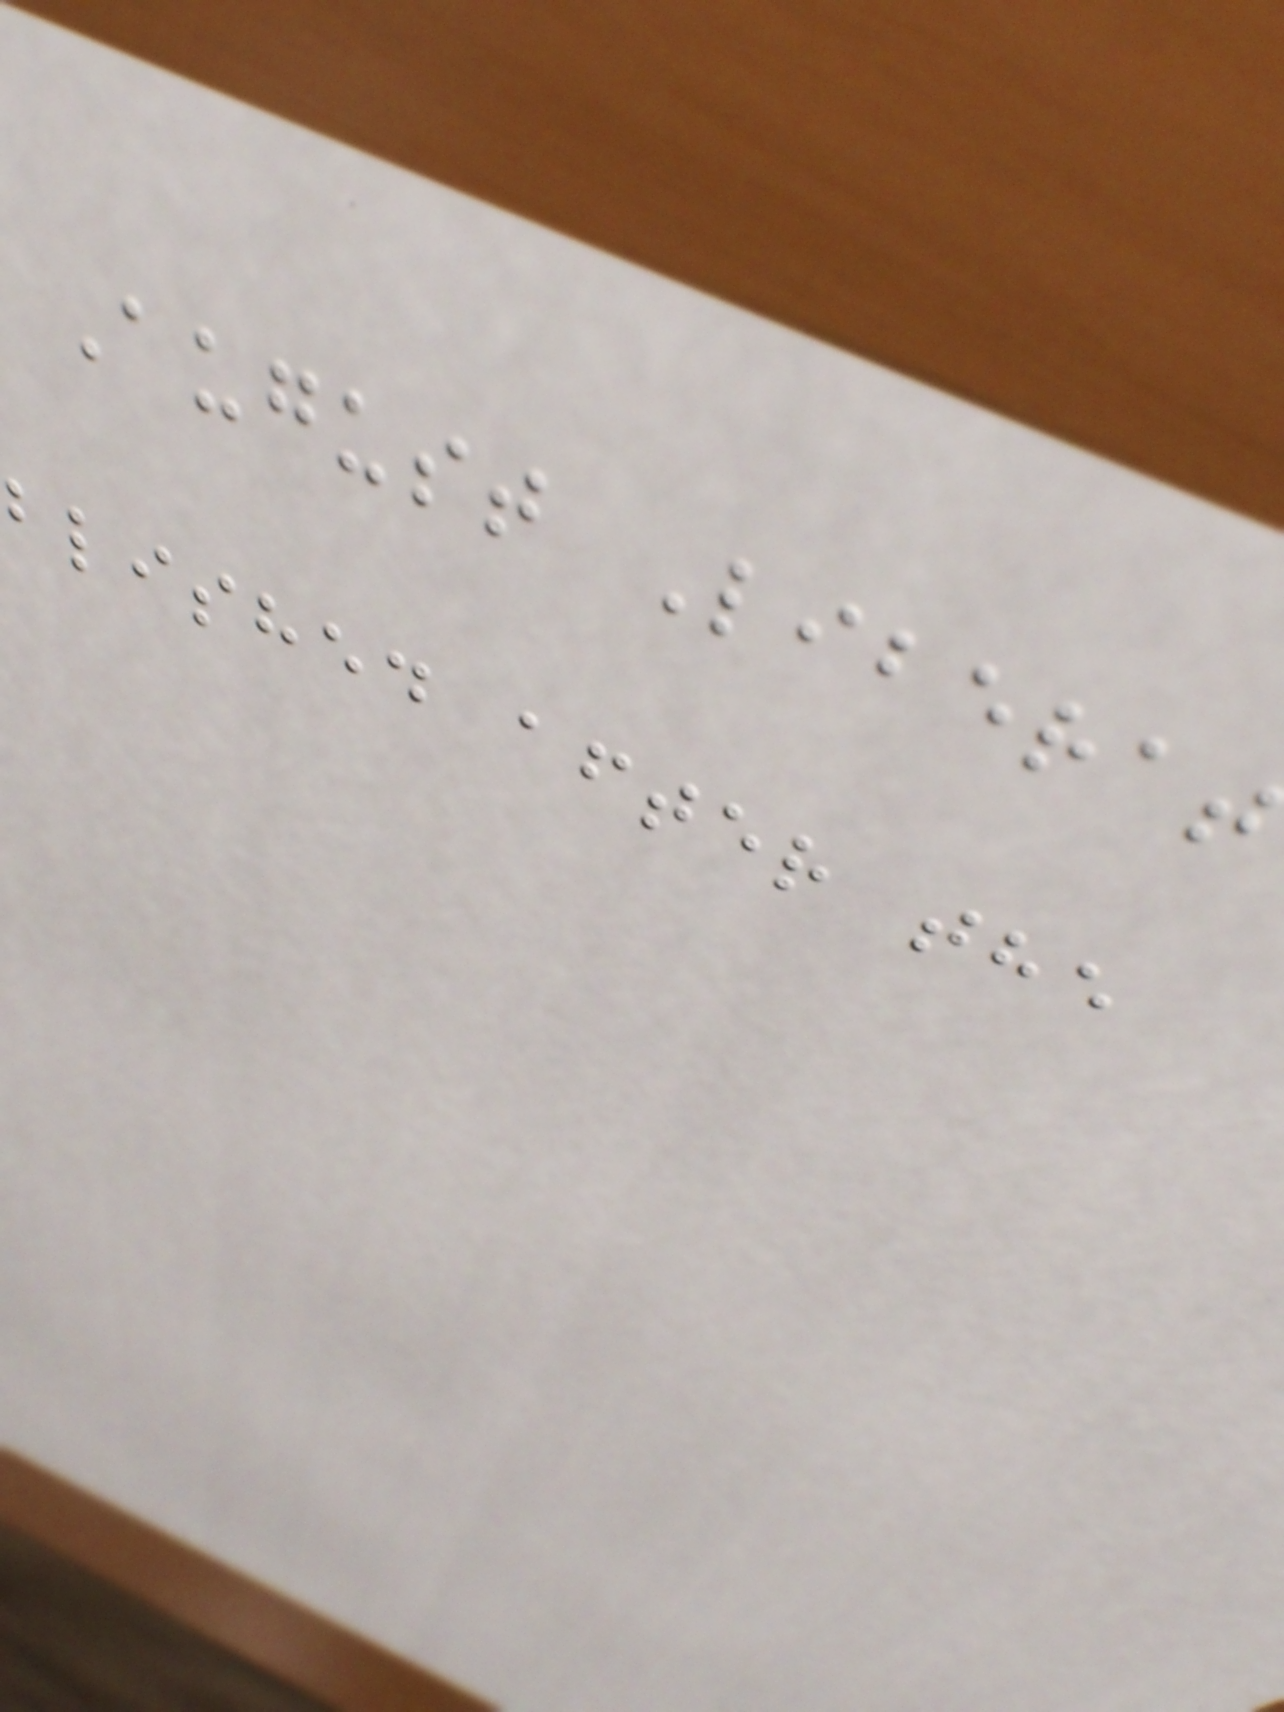August Liberat
blished after the
